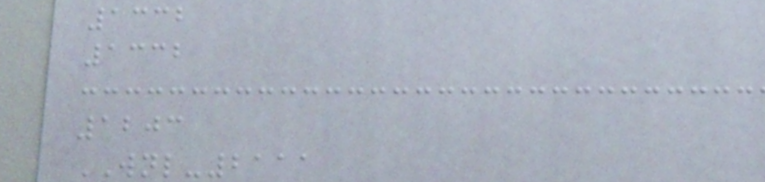1332
1332
1203
WNL-2111
